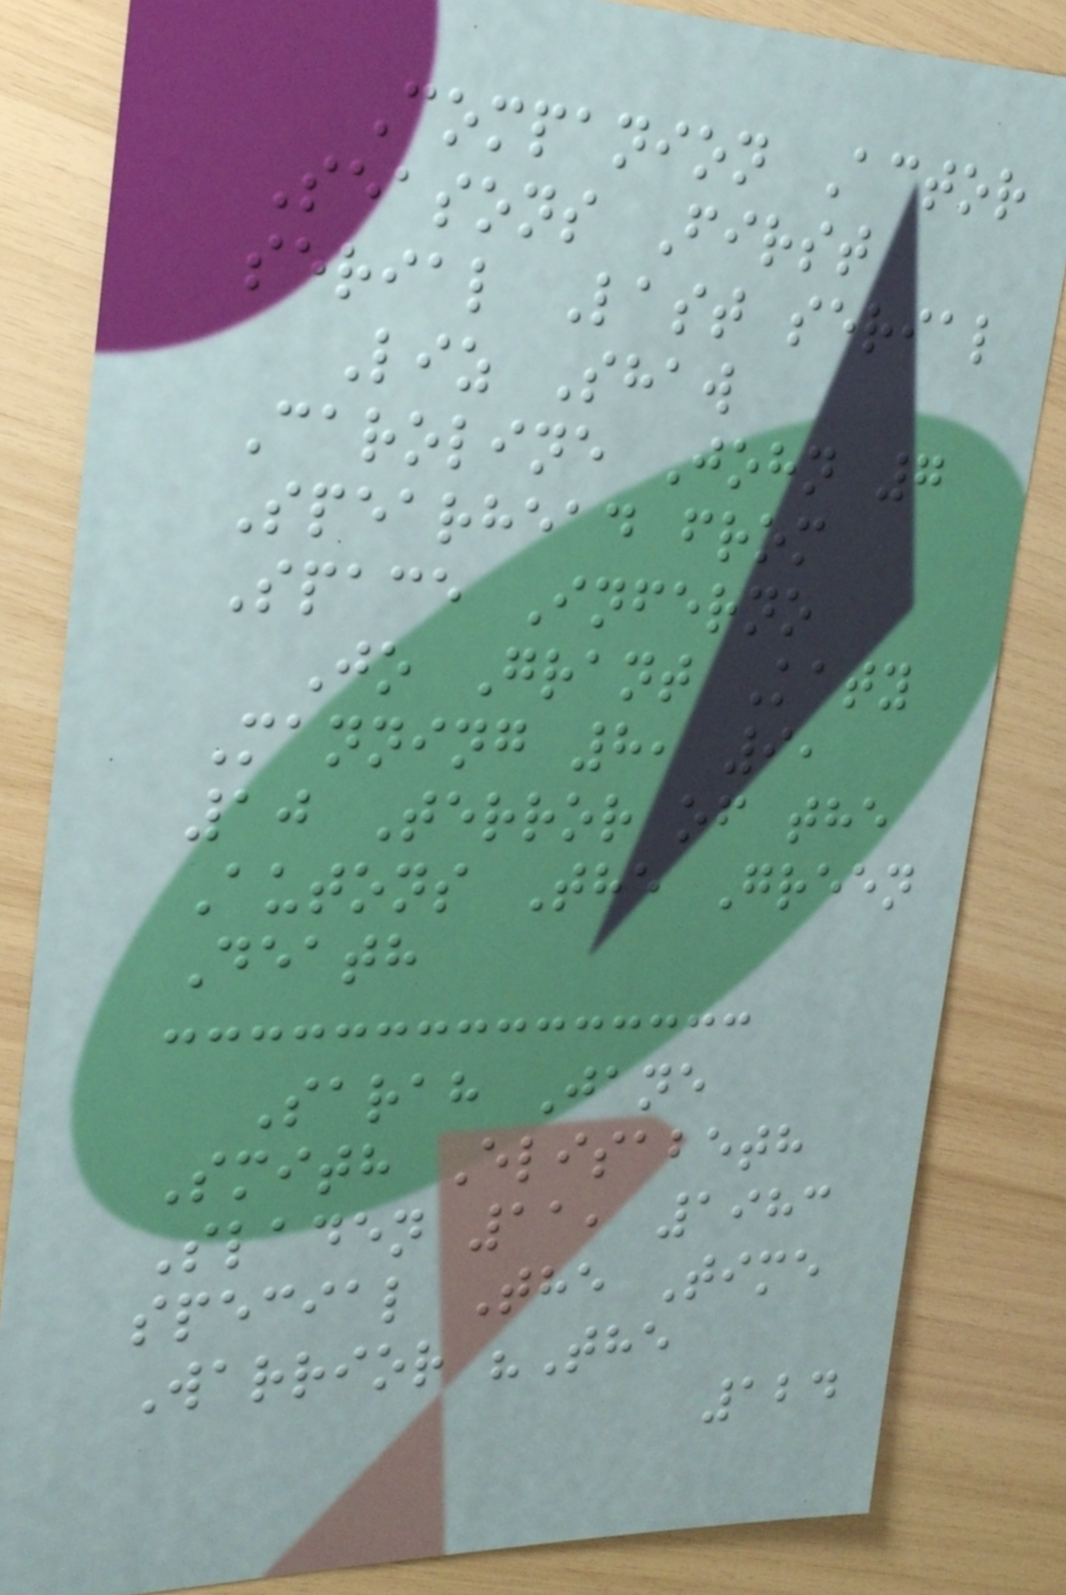Companion Actor
Seasons First
serial Last serial
Liz Shaw
Caroline John 7
Spearhead from
Space Inferno
Jo Grant Katy
Manning 8, 9,
10 Terror of the
Autons The Green
Death
Sarah Jane
Smith Elisabeth
Sladen 11, 1983
special The Time
Warrior "The
124
